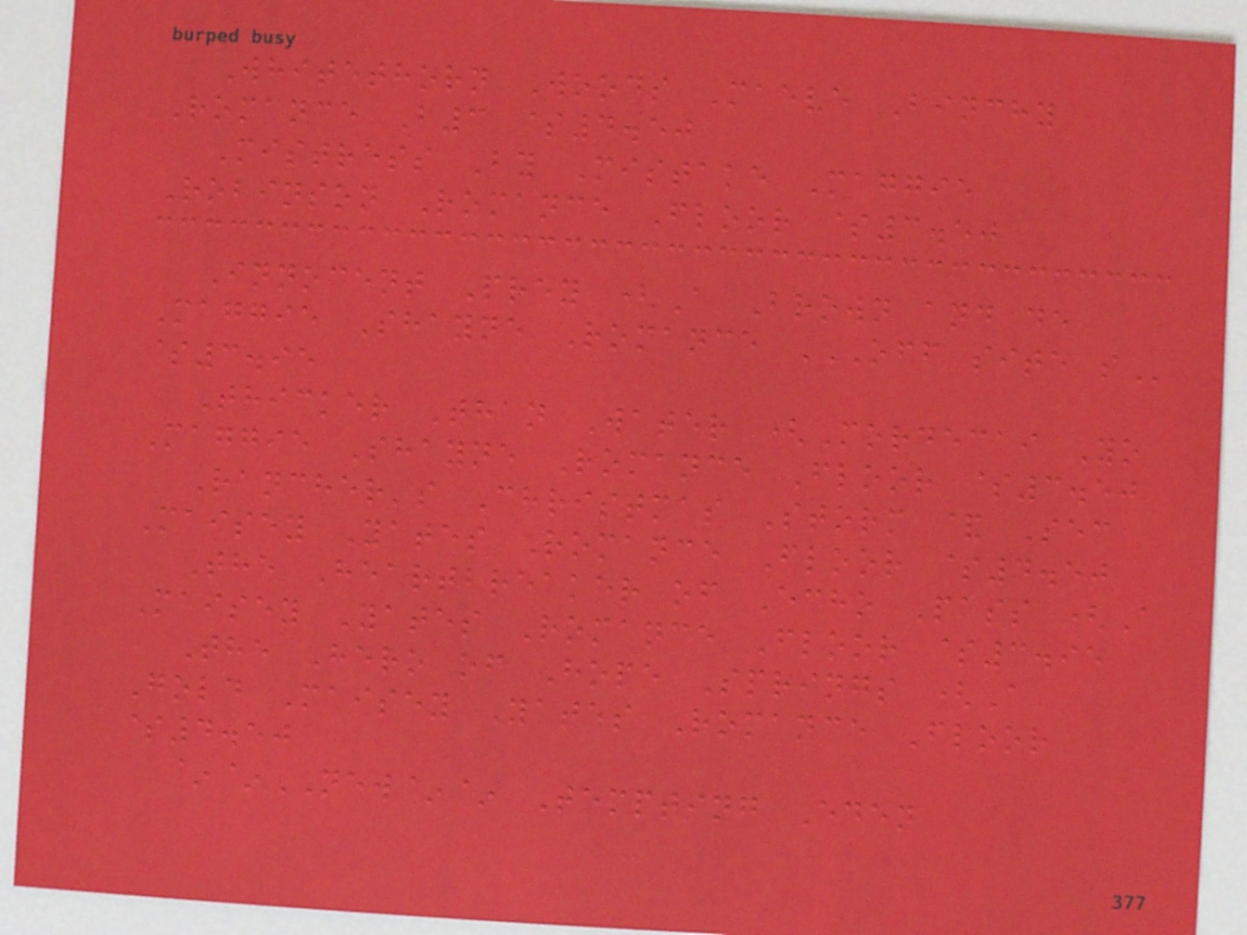Whitethorn Woods Maeve Binchy
Romance B3 $4.50
Mistress By Mistake Maggie
Robinson Romance Floor $3.50
Innocent Prey (A Brown and de
Maggie Shayne Romance OFF SITE S
$3.95
Thicker Than Water (Mordecai Yo
Maggie Shayne Romance Floor $3.50
Rancher's Christmas Storm & Sec
Maisey Yates Romance Floor $4.50
The Heartbreaker of Echo Pass (A
Maisey Yates Romance Floor $3.95
The Hero of Hope Springs (A
Gold Maisey Yates Romance Floor
$4.50
~~NEW~~ Tempting Eden
